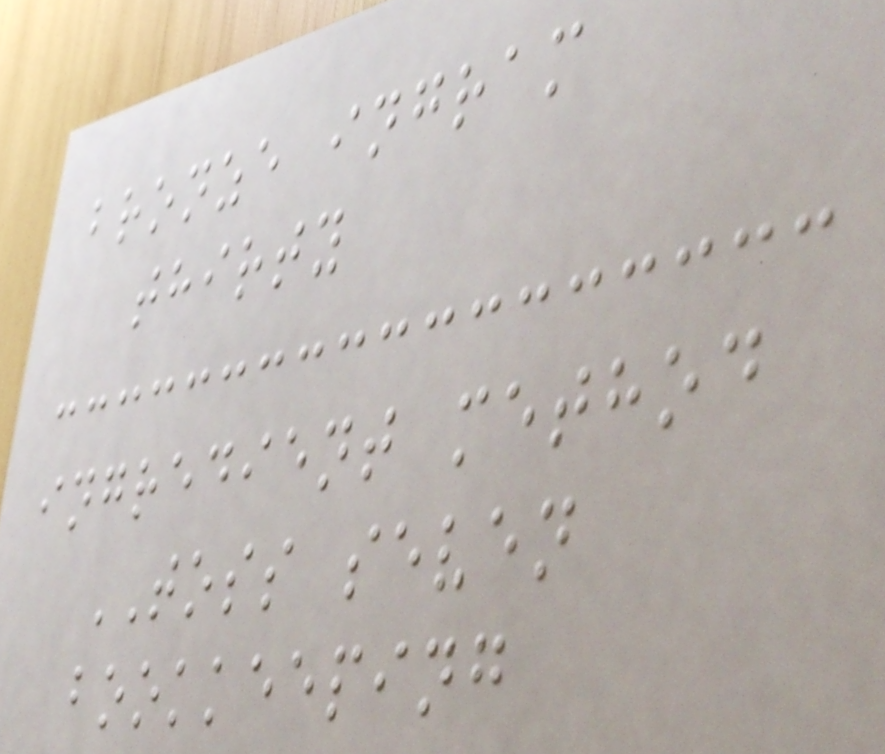bronze ingram
thirty
ingredient method
TOSS seven
bookkeeping
